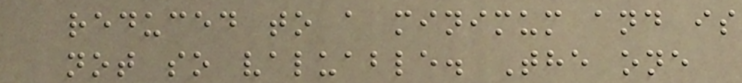reduced to a minimum and is
not so valuable. The one
